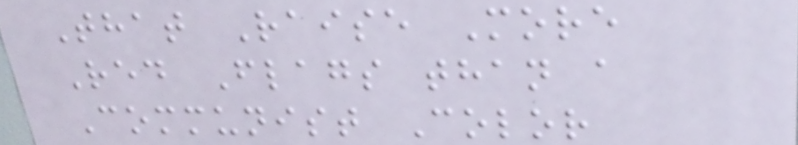That Raise More
Red Flags than a
Communist Color
